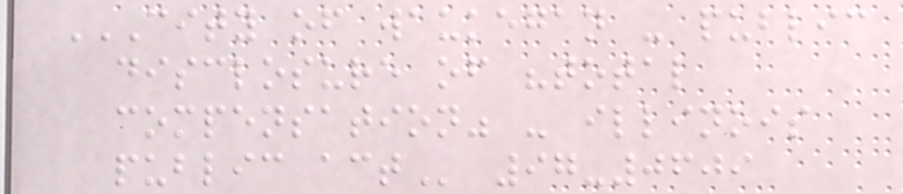CITY OF WAUKEGAN - PUBLIC
DISCLOSURE OF "TOTAL
COMPENSATION" - ILLINOIS
PUBLIC ACT 97-0609
